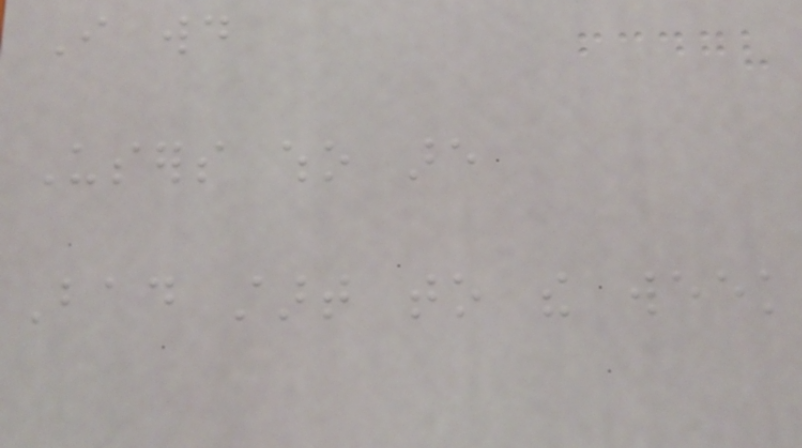I would
Users who are
Bad start to the week
